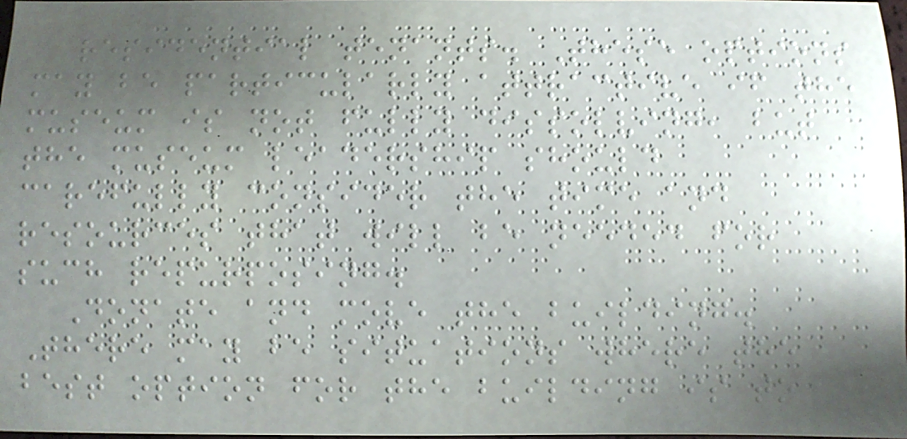residential tenants. These options
may be particularly attractive if the
museum is not fully dissolving, but
the museum leadership should
carefully consider the time and
resources that will be needed for
such repurposing.
Donate and move the building.
There may be situations where the
best option for the building is to
